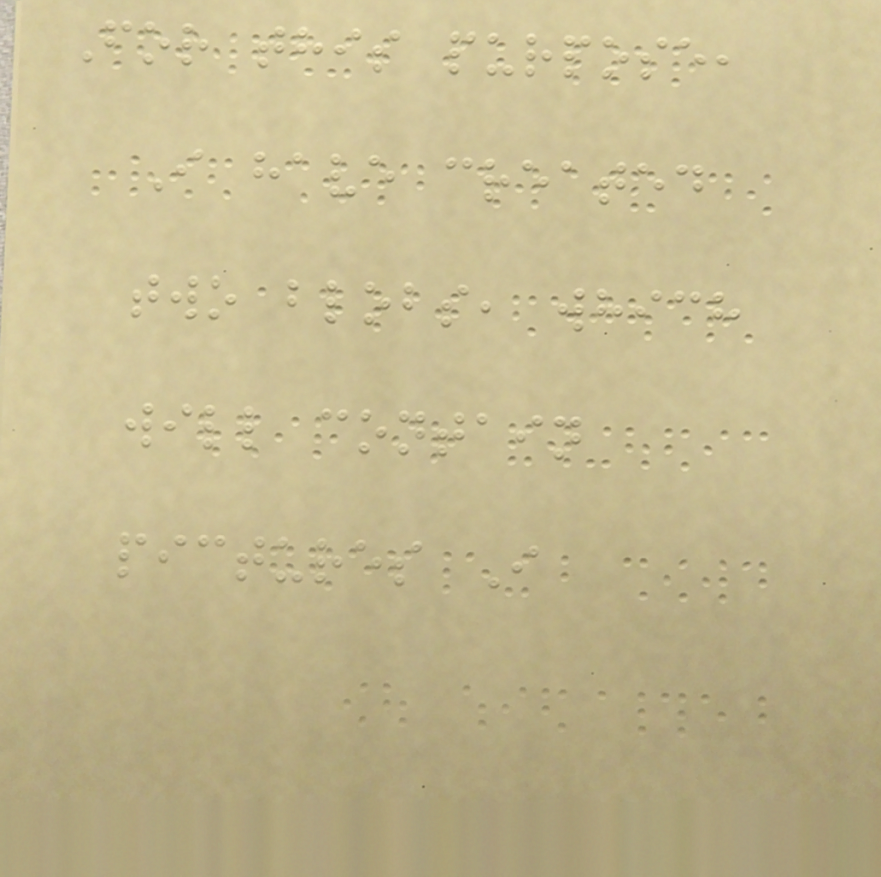For this purpose,
I have created
two blobs, which
will contain
pictures I
